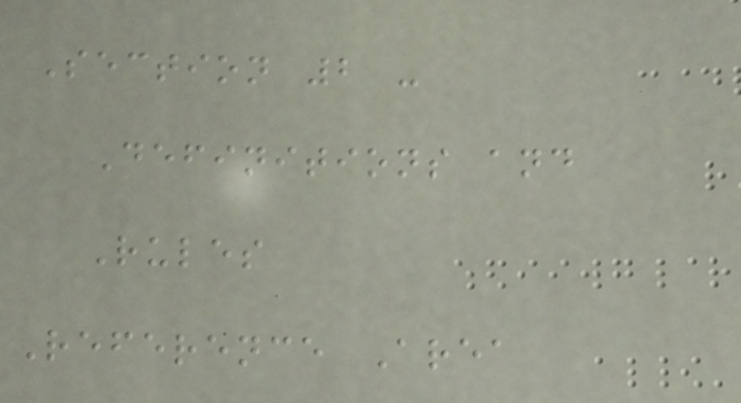Section 2 -
Definitions and
Rules
Reference Area
